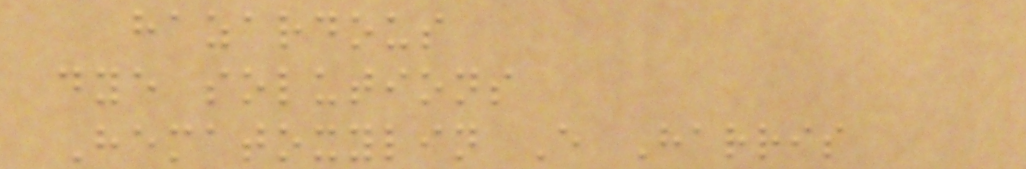hazardous
dye solutions
Hematoxylin E Harris
